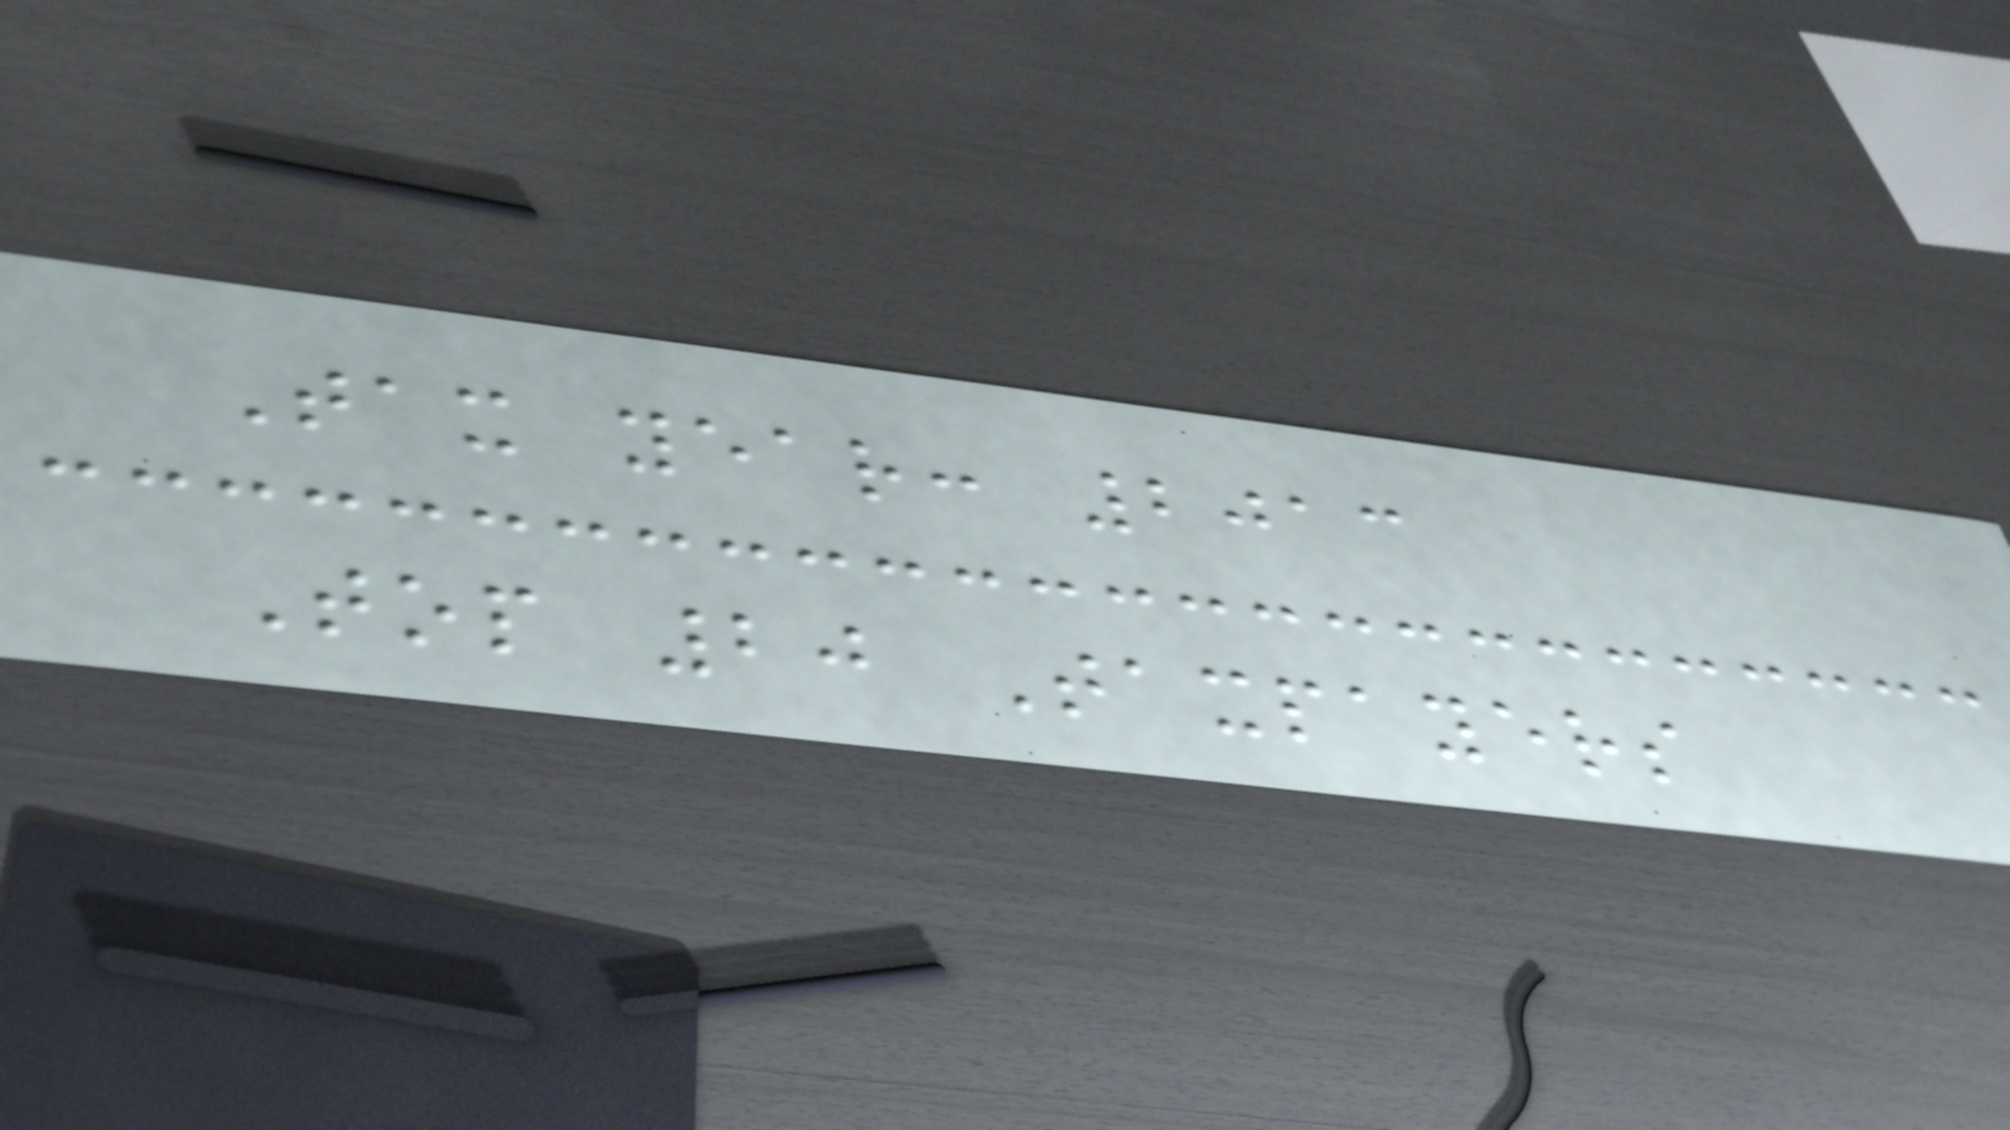Tax year: 2013
Top 20 Taxpayers
